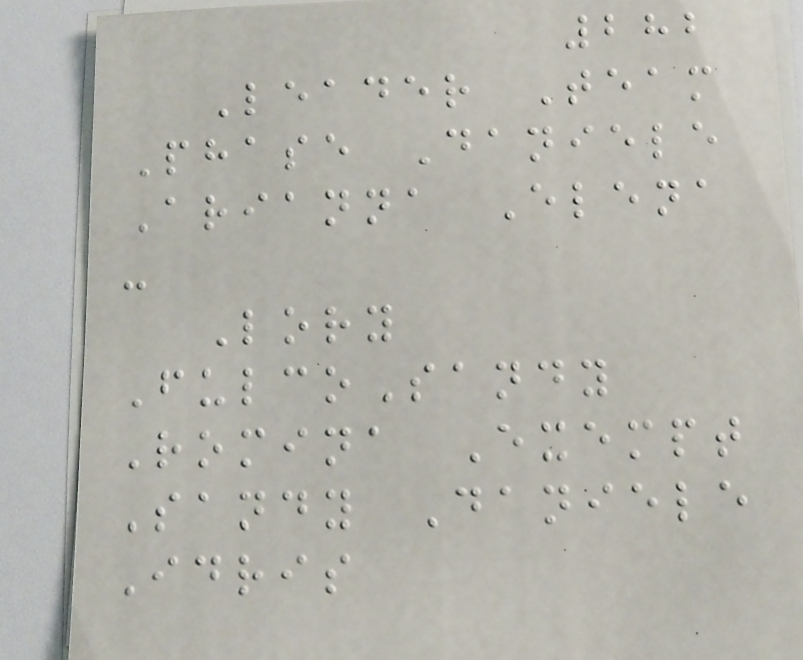282
Leader Team
Phase Daniele
Arianna Elena
-
Lory
FulcoSandy
Romina Exempt
Sandy Daniele
Idris
